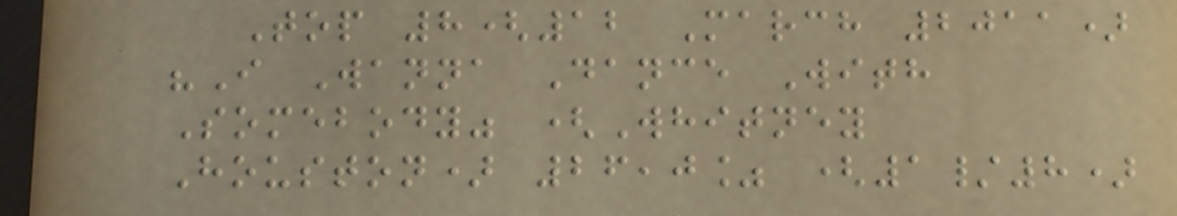Top 8(12 March 2011)
"I Wanna Dance With
Somebody" (Whitney
Houston) 26,0% (1/8)
